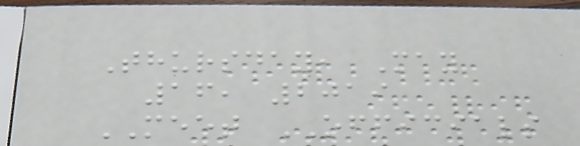Thursday, May
16, 2019
MEET OFFICIALS
